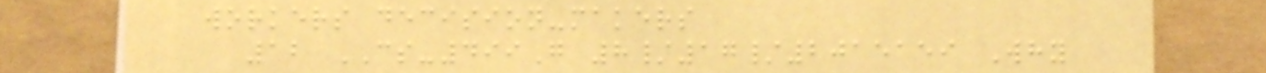workers decision-makers
12 CS-499G 8/17/2015159 Why
